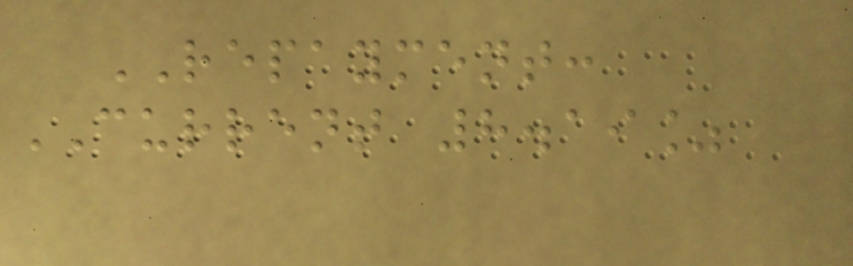REPAYMENT:
CURRENT 8.19%
